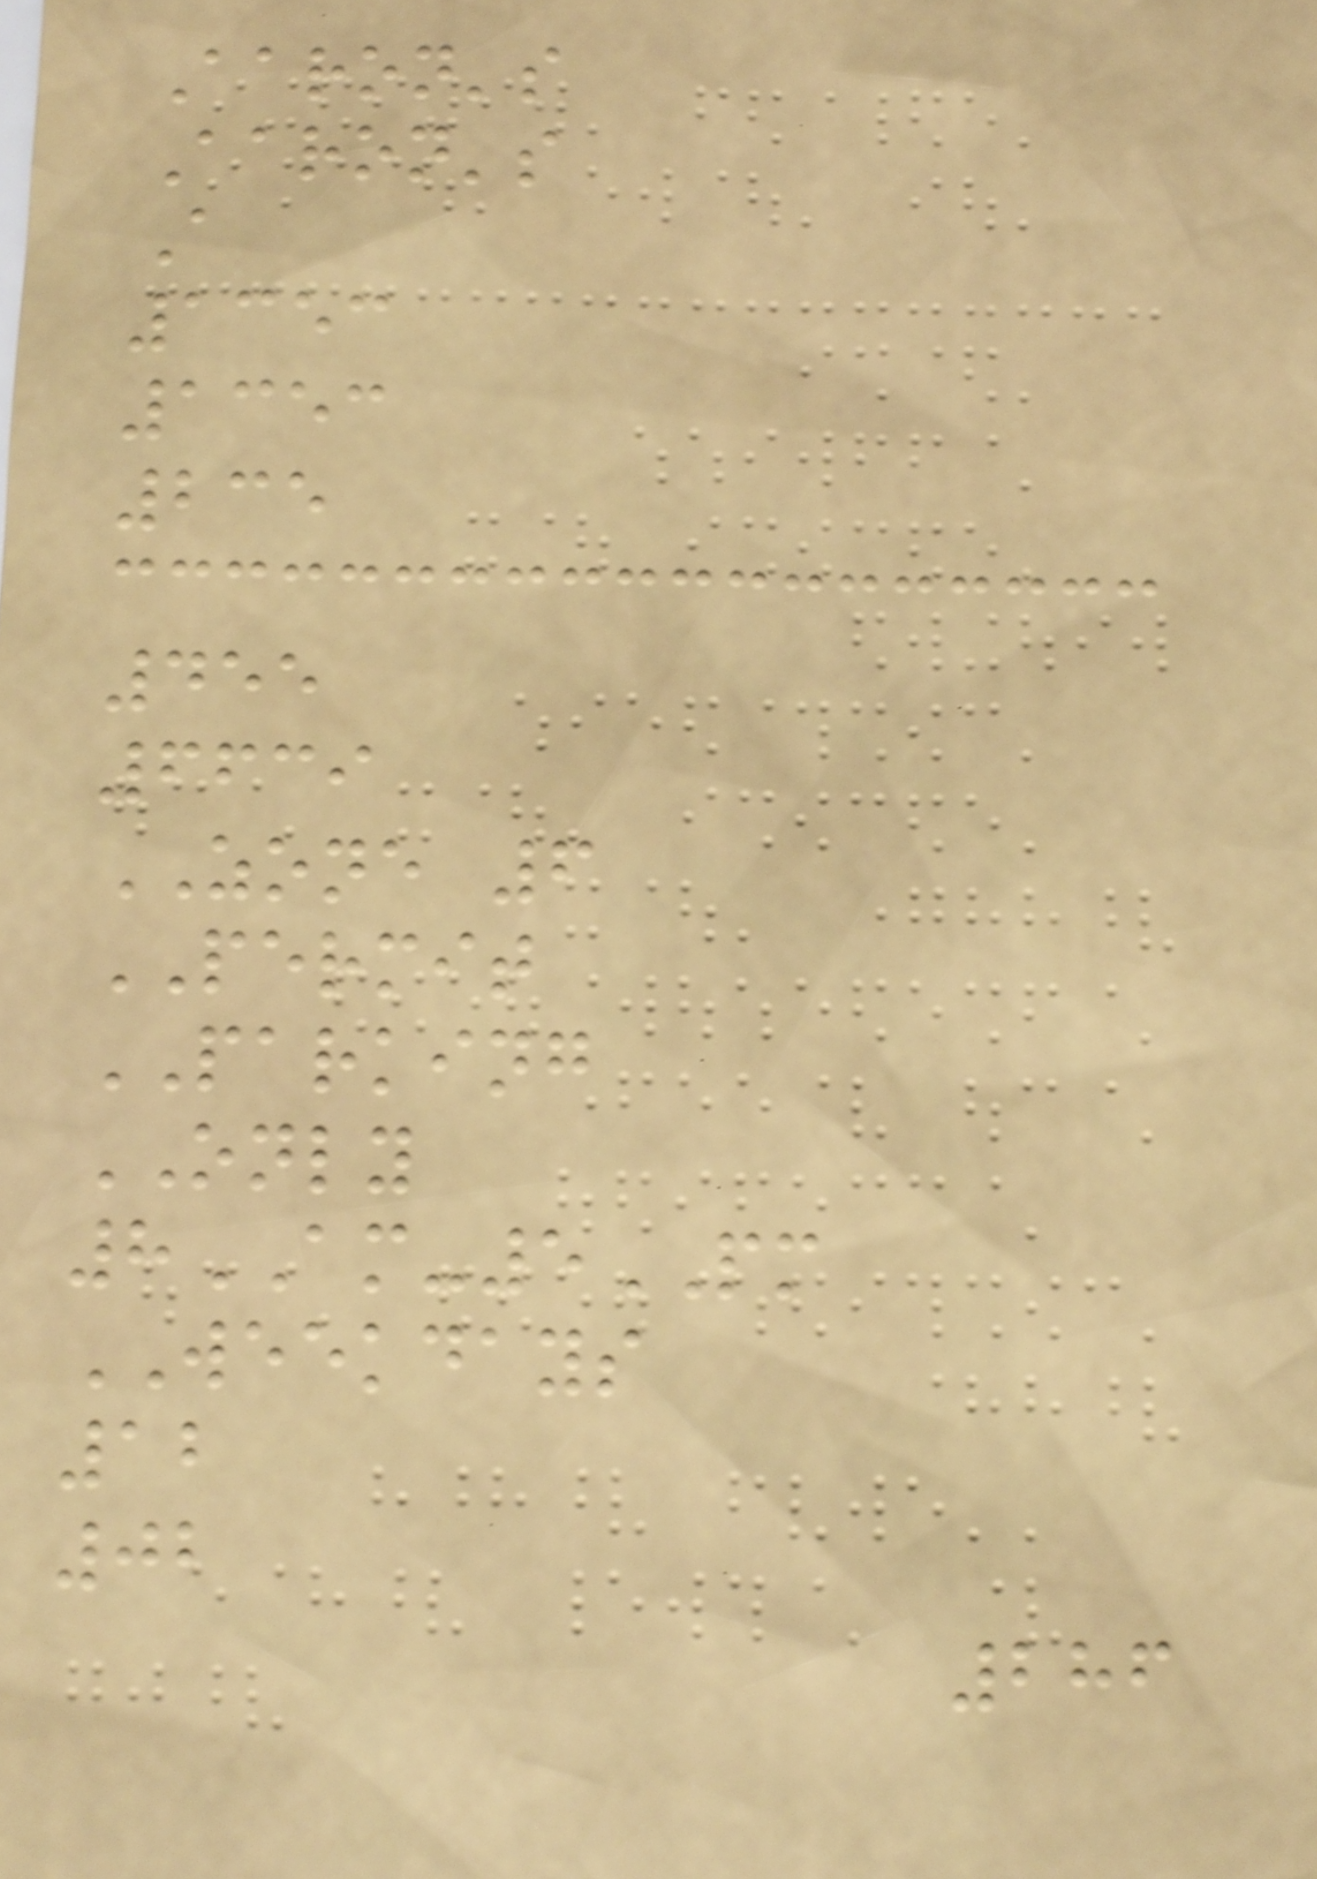Aaron's
Aaron's
A
1353
1353
235
455
6639
ZONE 6
PERMIT
PARKING
ONLY
8AM-5PM
WEEKDAYS
12
02
286
